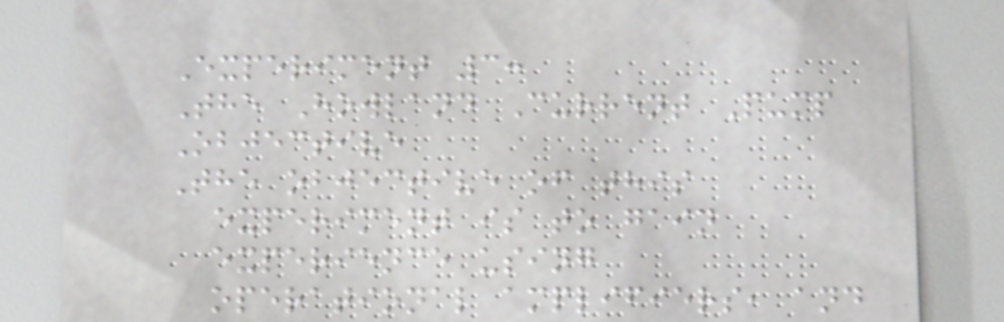Experiment 3:
The Howland Current Pump
Objective
The objective of this
experiment is to gain
experience using
operational amplifiers, and
